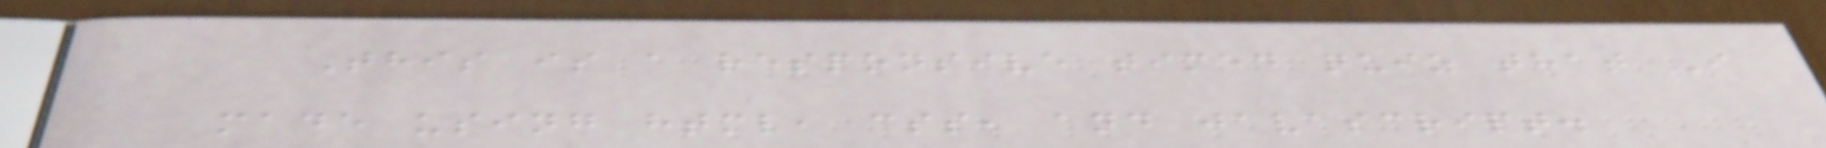This is a responsive timed quiz that I
made using html, css, and javascript.
